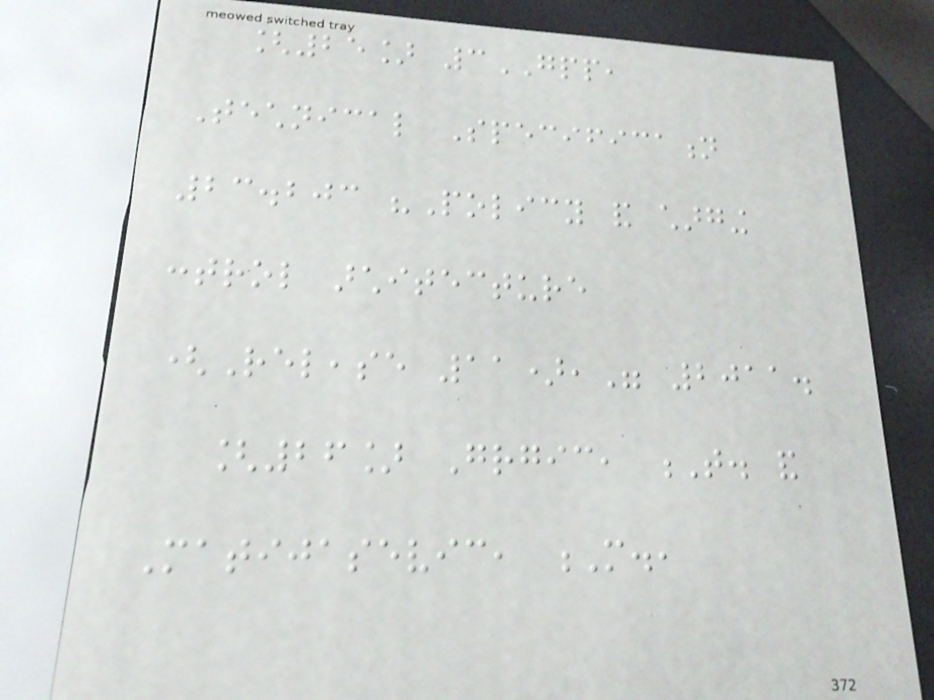[25] 3GPP,
Technical Specification
23.203 "Policy and charging
control architecture
(Release 11)," 2011.
[26] Grgic, T. and
Matijasevic, M.,
